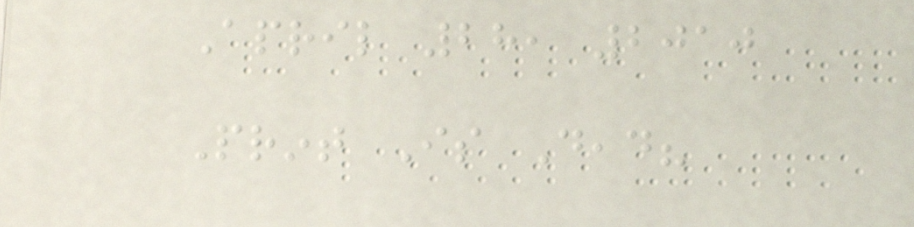April 28, 2010
Print Is Dead?
